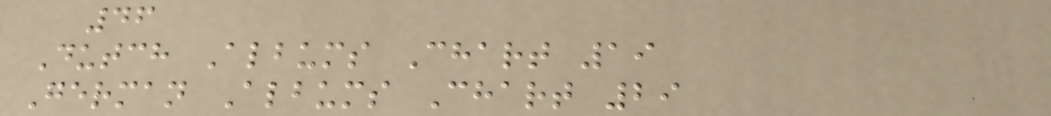46
Dutch Albums Chart 19
German Albums Chart 29
